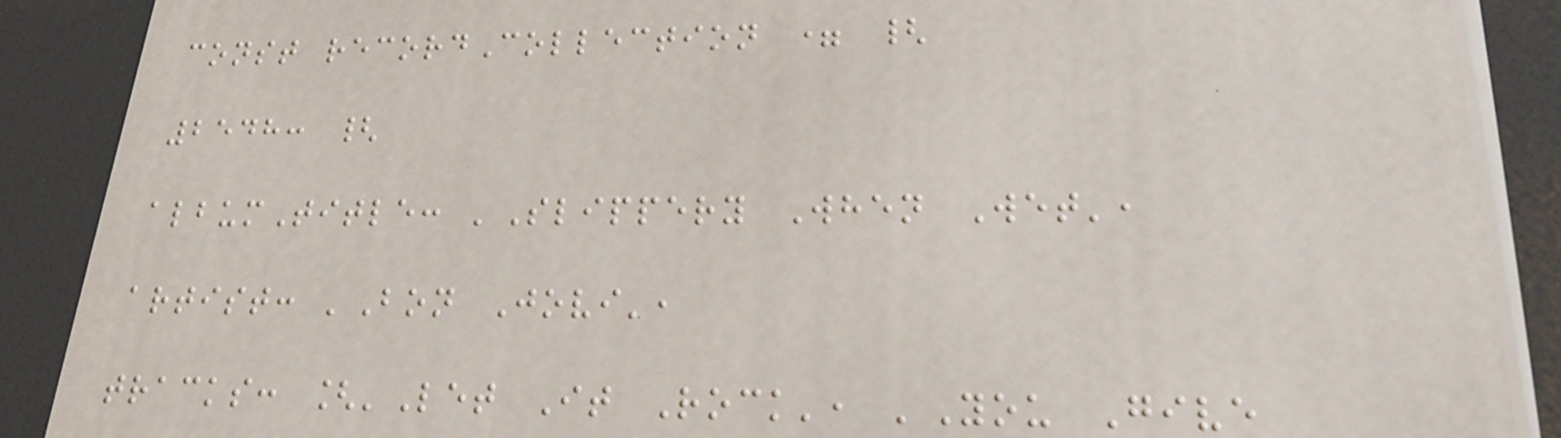const recordCollection = {
2548: {
albumTitle: 'Slippery When Wet',
artist: 'Bon Jovi',
tracks: ['Let It Rock', 'You Give
